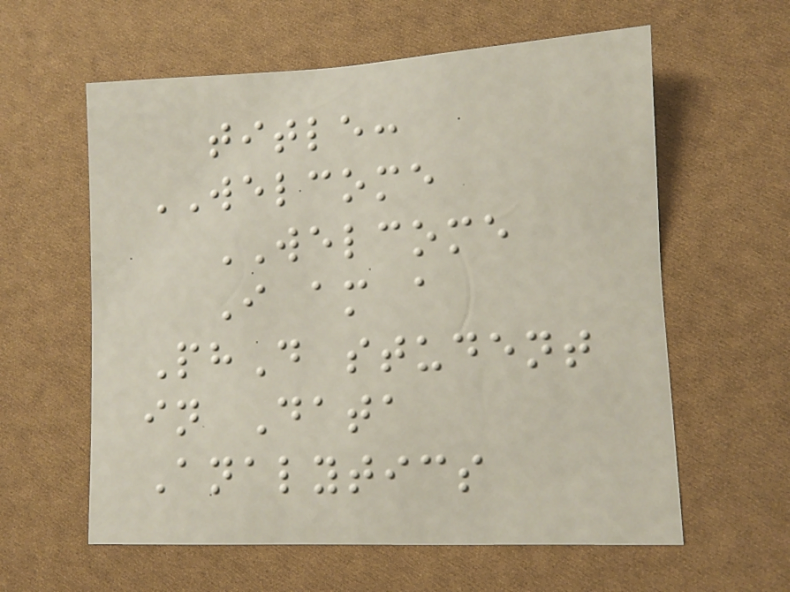title:
WELCOME
WELCOME
I am a
PhD student
in Data
Analytics
